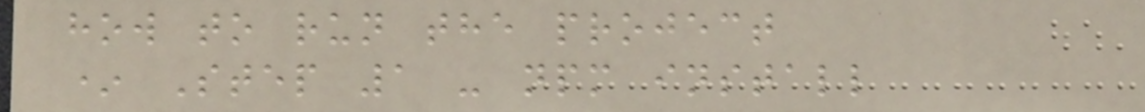how to run the project
* Step 1 - npm install
